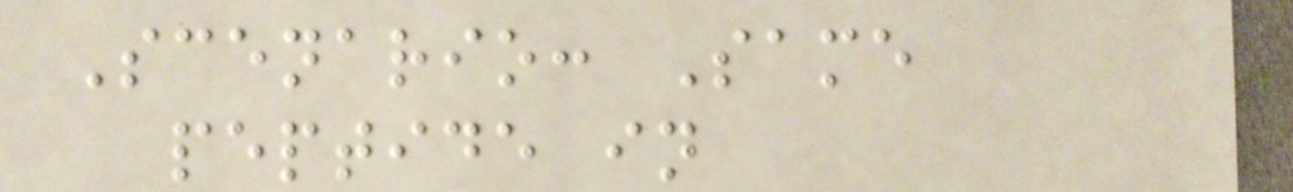Scenario: Same
peptide in
